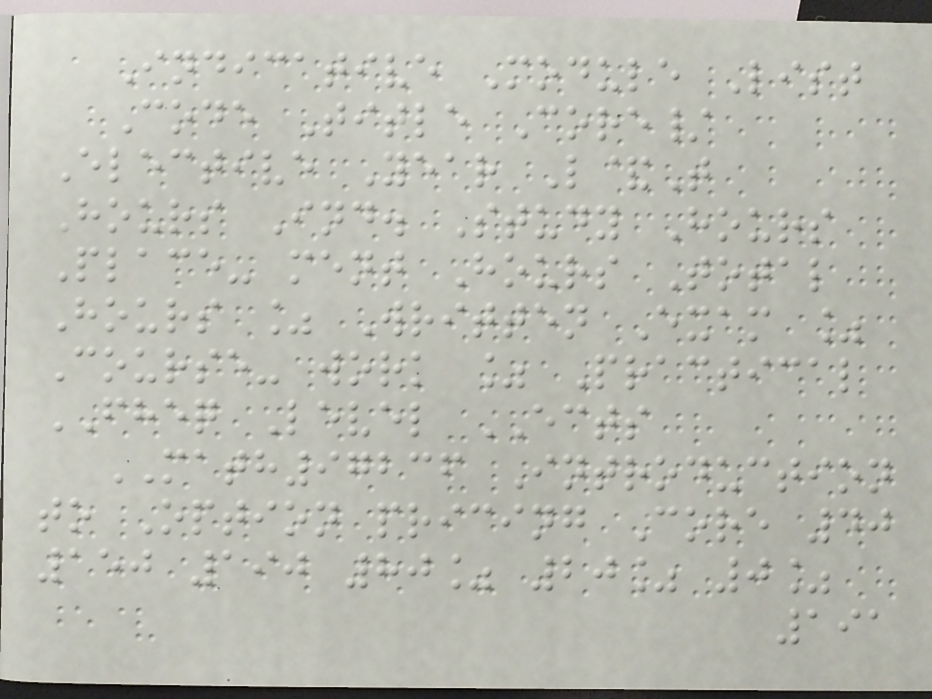Indicative Module List
Code Title Core/
Elective Year L&T
Hours Ind. Study Hours
Place- ment Hours Total
Hours % Written Exam %
Course- work % Practical
FHEQ Level ECTS
MATH97236 Introduction
to Option pricing Core 40
150 190 80% 20% 0%
191
